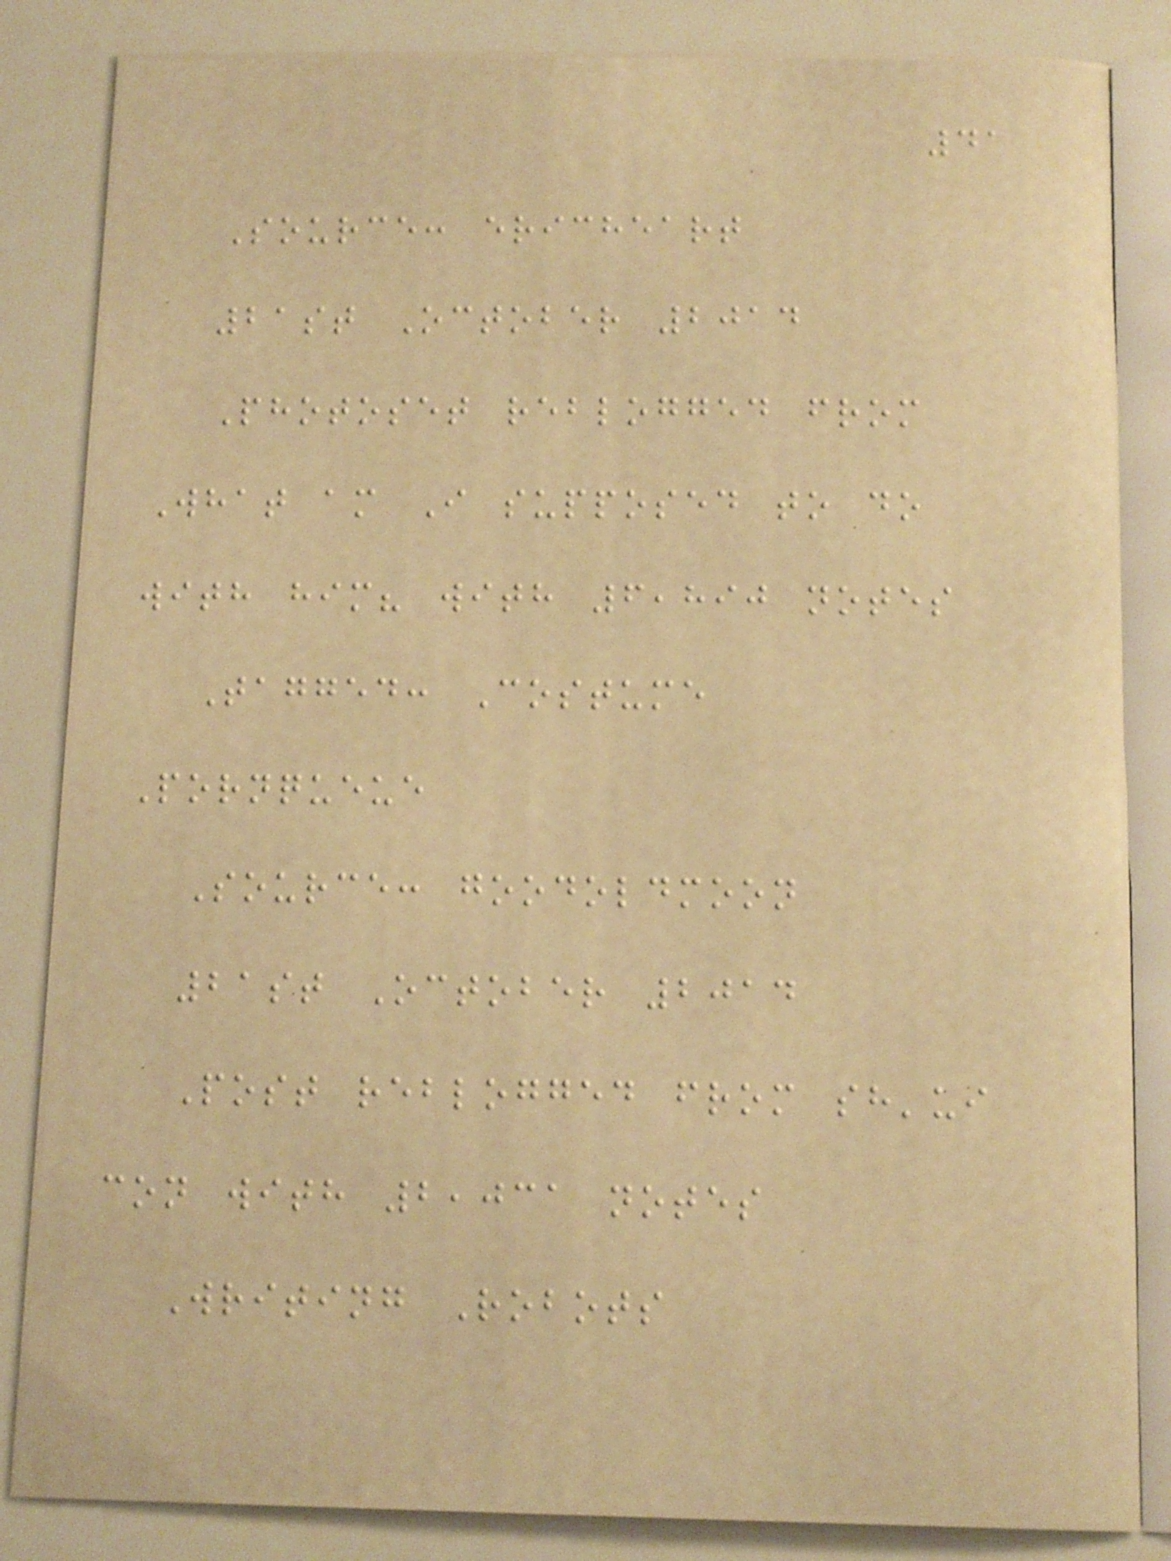41
Source: ericheart
21st October 2014
Photoset reblogged from
What am I supposed to do
with him? with 6,890 notes
Tagged: Costume
Pornqueue
Source: goodoldmoon
21st October 2014
Post reblogged from sh'ui
con with 2,031 notes
Writing Robots
